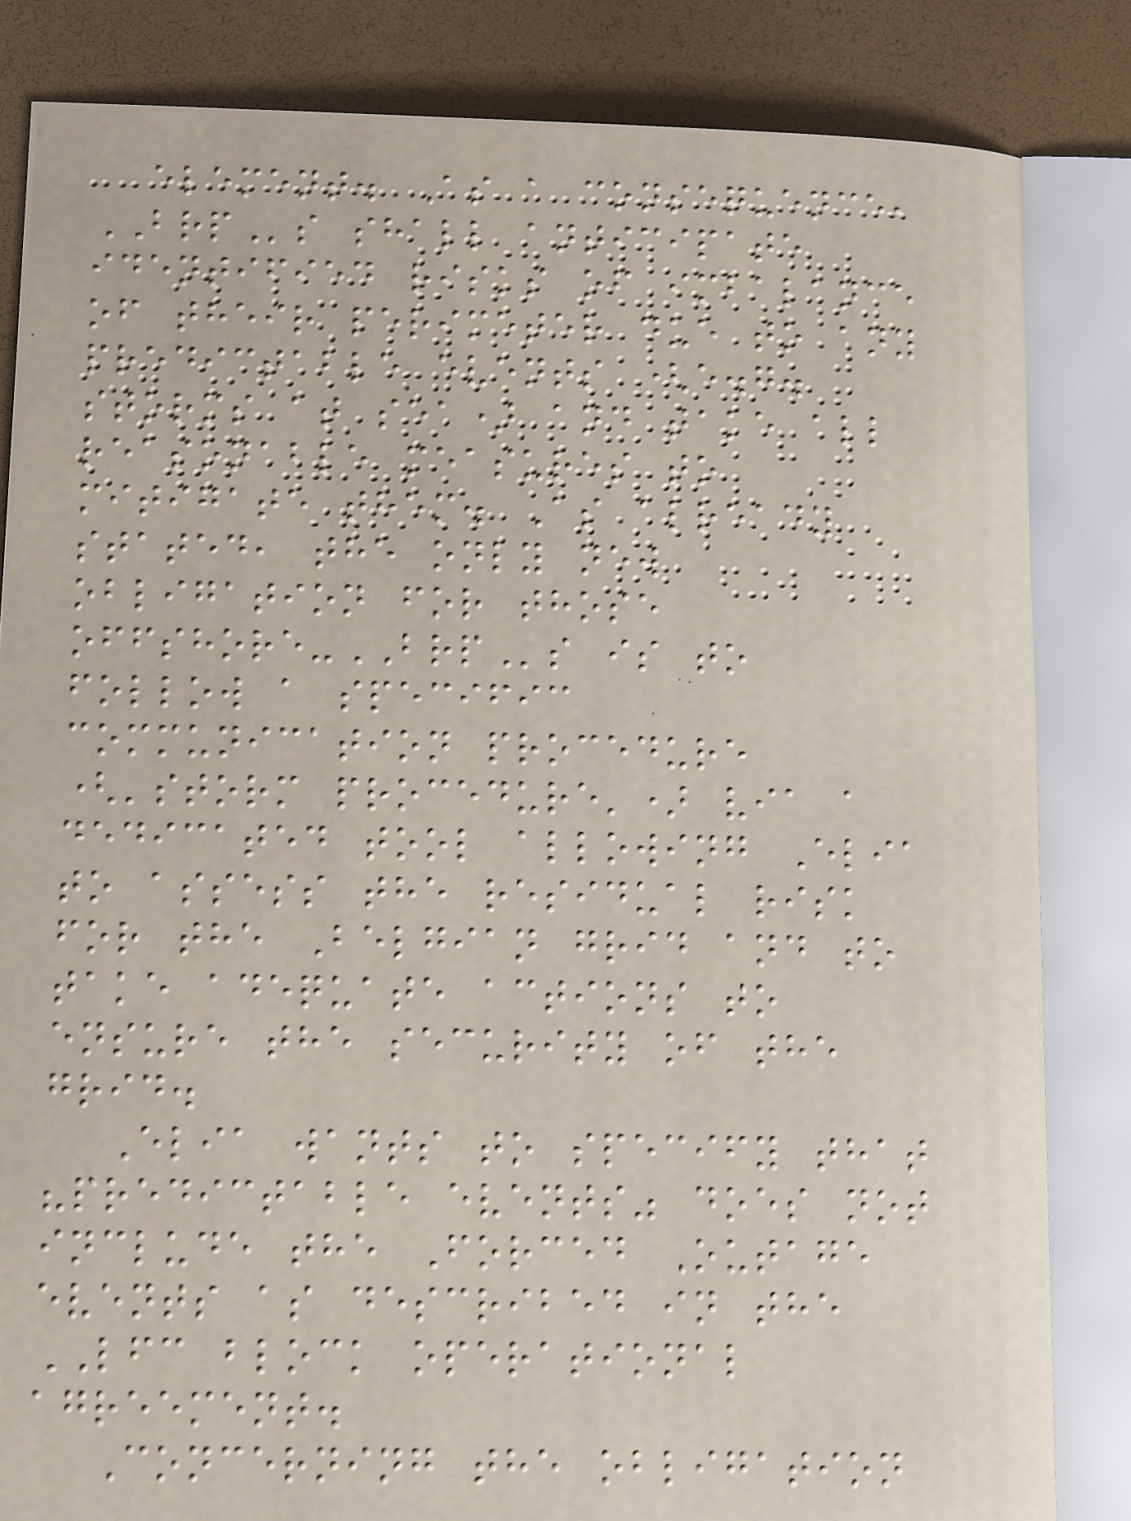element. As a consequence,
BRPs shall anticipate
identified risks of imbalance
of their perimeter due to any
predictable events (e.g.
storms at sea) and take all
reasonable measures to
mitigate them. As already
stated, the only new
obligation for those
offshore-BRPs is to
follow a specific
communication procedure
('storm procedure') via a
dedicated tool allowing Elia
to assess the residual risk
for the Belgian grid and to
take adequate actions to
ensure the security of the
grid.
Elia wants to specify that
"predictable events" does not
include the Forced Outage
events as described in the
LFC block operational
agreement.
Concerning the obligation
